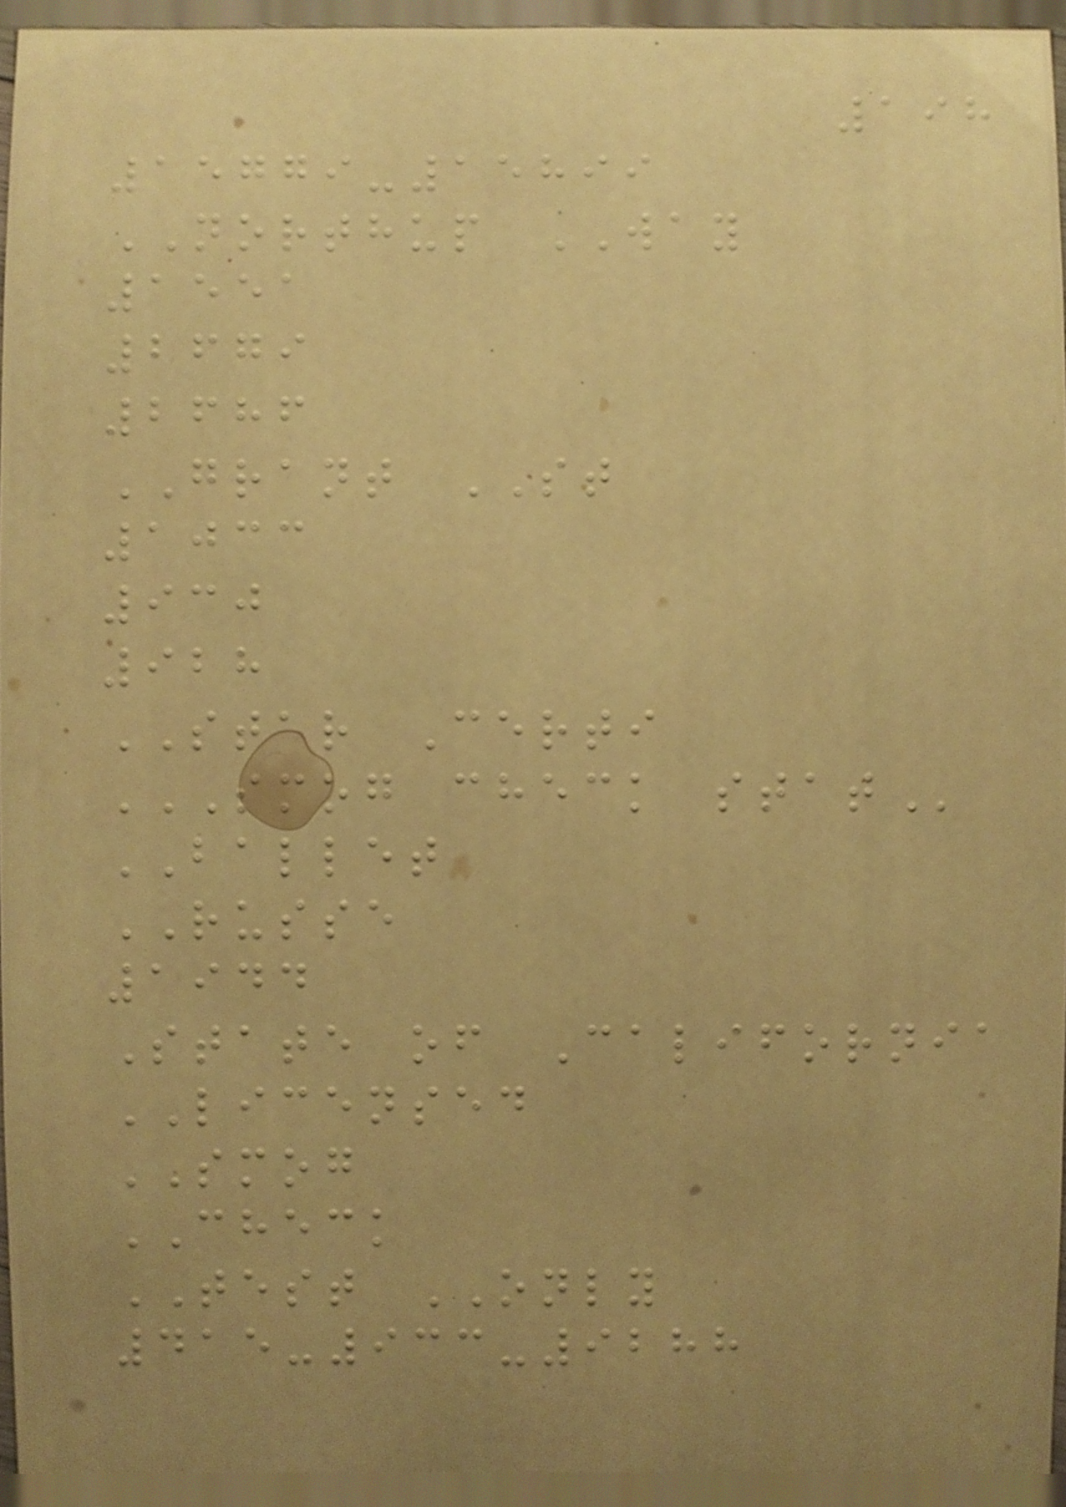198
15779-15899
NORTHUP WAY
1551
2679
2686
GRANT ST
1033
930
928
STAR Certi
SMOG CHECK STAT
BALLET
RUSSE
1944
State of California
LICENSED
SMOG
CHECK
TEST ONLY
415-933-9288
